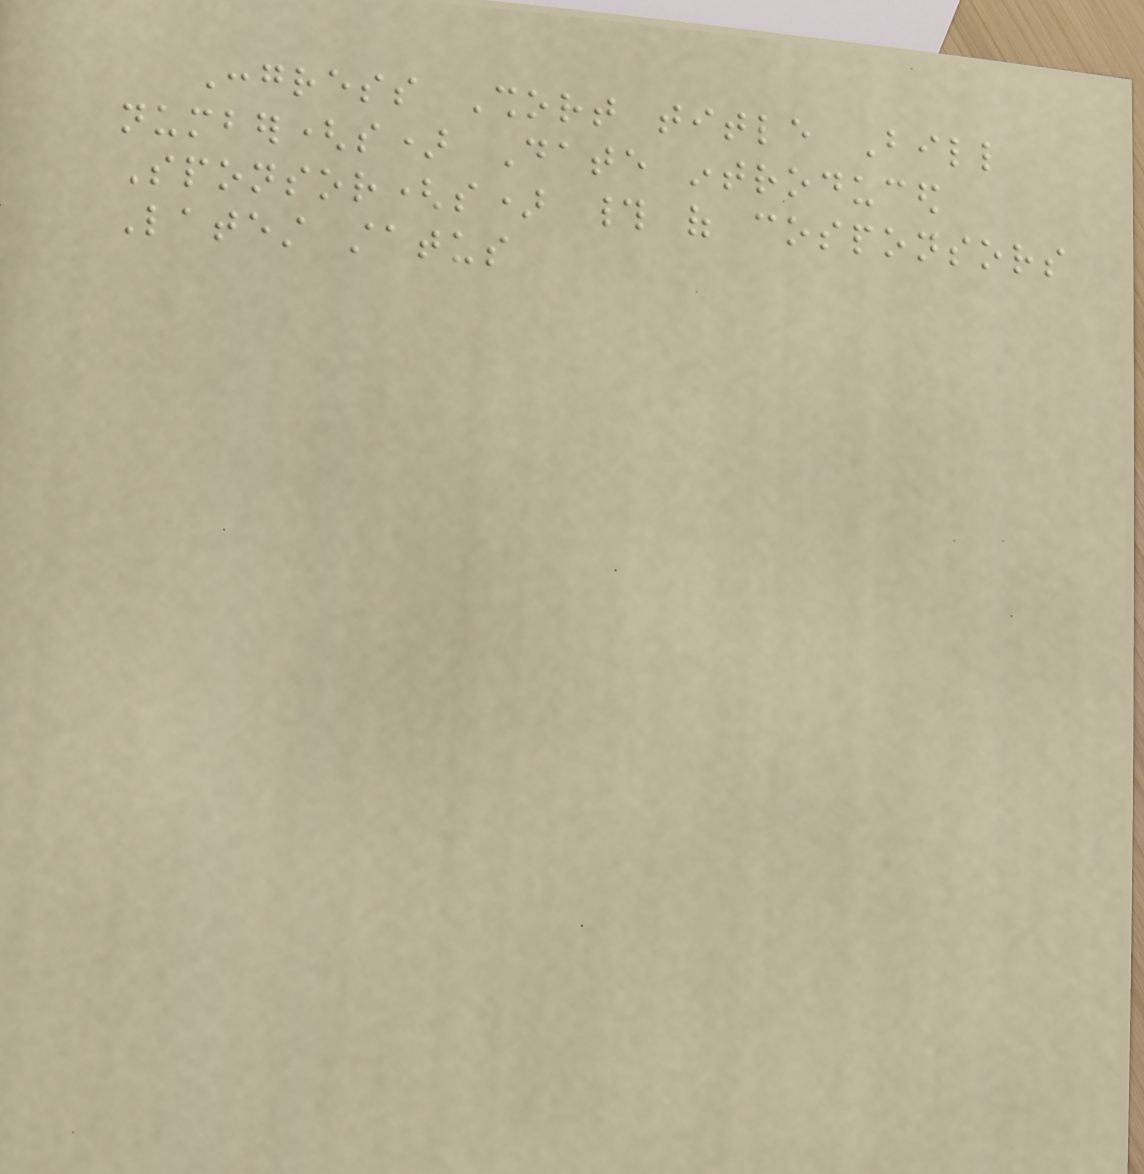Congress Short title Bill
number(s) Date introduced
Sponsor(s) # of cosponsors
Latest status
